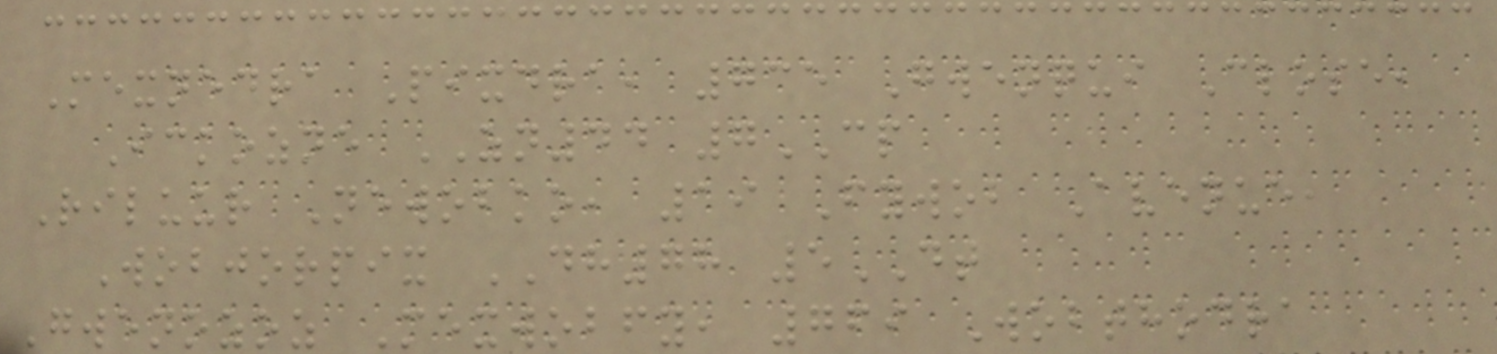Mexnedra Pixdra, 735 Gwenqui Close,
Ickozne ZN44 7CP
Riluur Newobko, 19 Fywob Avenue,
Wobjorpix DH78 5DT
Gwenozoz Mexwobfy, 769 Wobthodra
